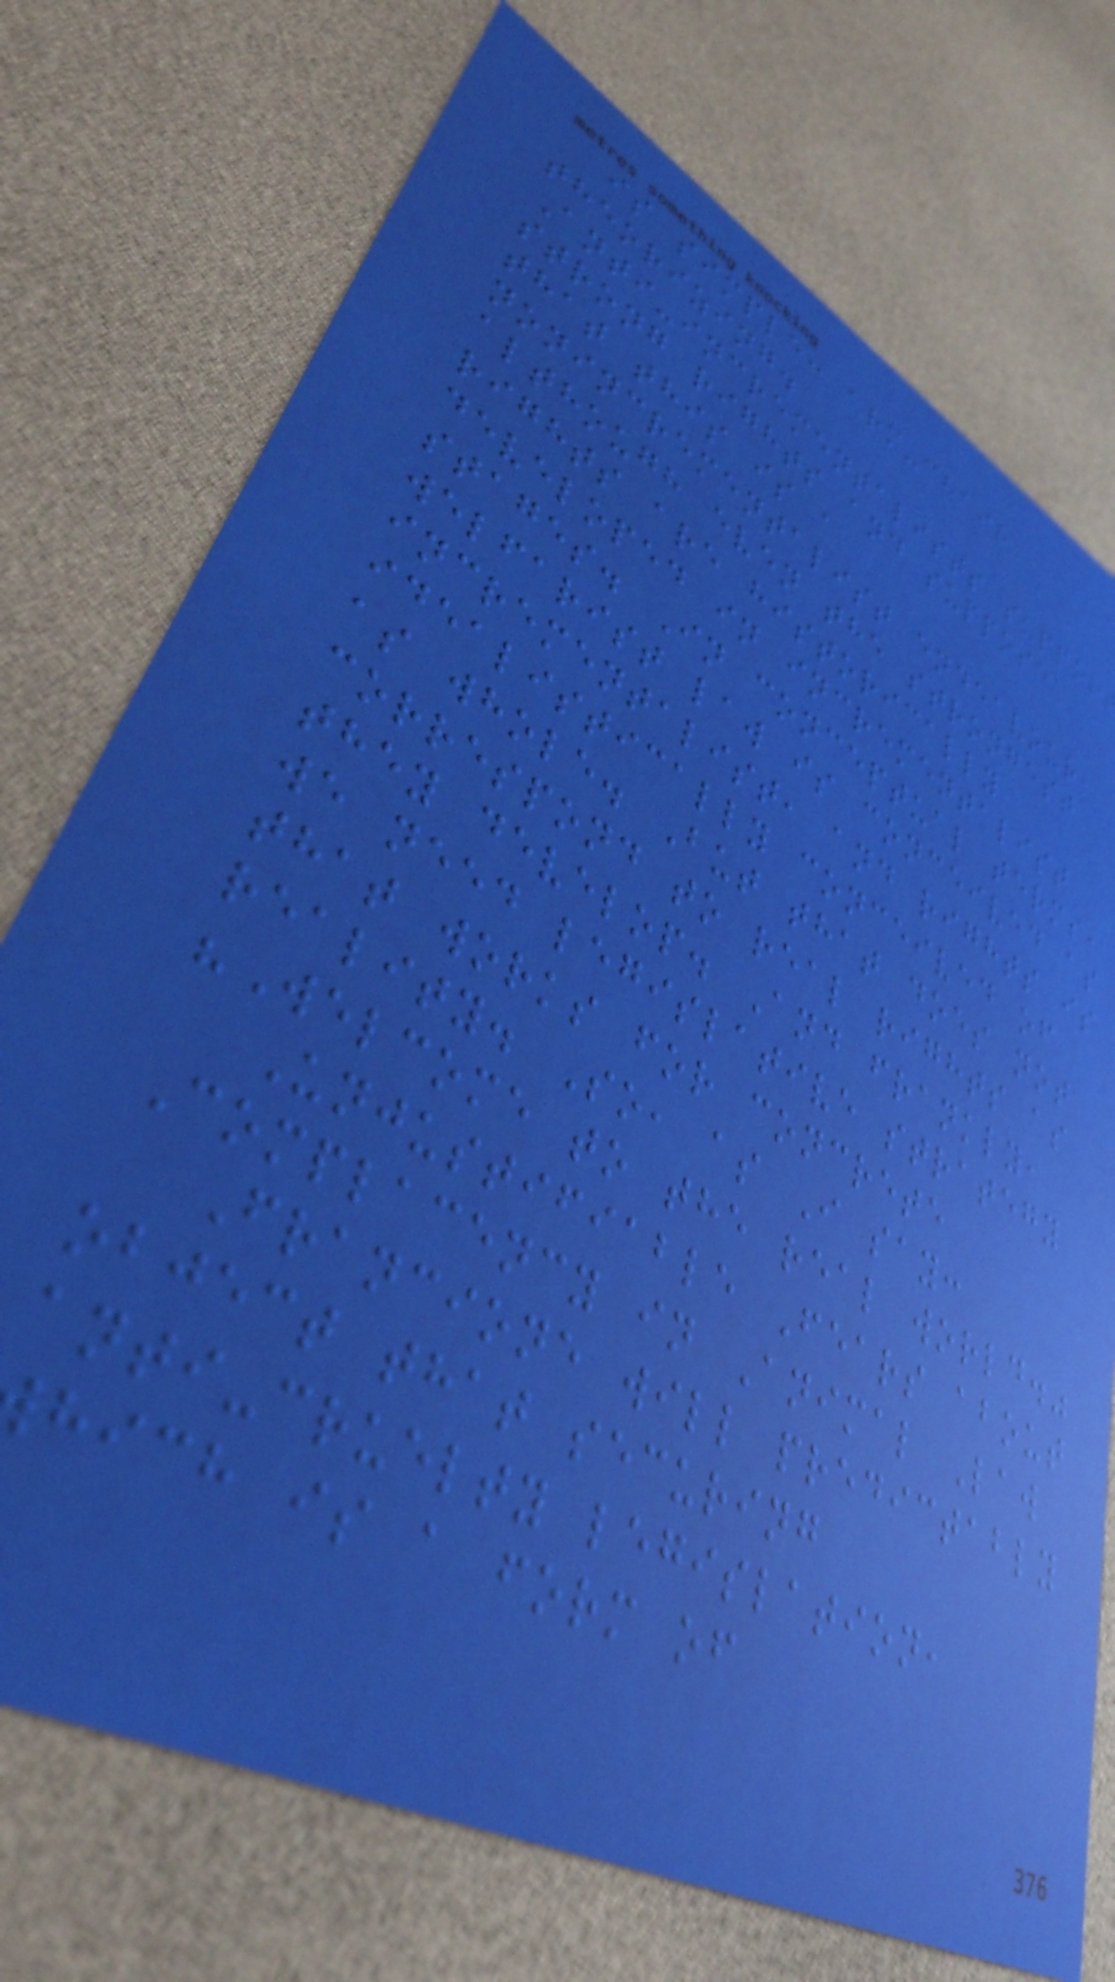is simple: arm-chair
theorizing.
Anti-incrementalists suppor
strong rights and suppose
that this is a
nonincrementalist endeavour,
although even the strongest
rights are historically
developed in incrementalist
stages. In conceptual terms,
welfarist law is conceived as
incrementalist, and rights is
idealistically conceived of
as whole. But that does not
correspond to real rights as
they develop. And frankly,
we need legislative strategy
that works for concrete
reality. So, as I say:
"Welcome to the real world."
Unjustifiable Fears about
Complacency in Animal Law
Francione will predictably
object that securing
anti-cruelty legislation,
hich is a form of
